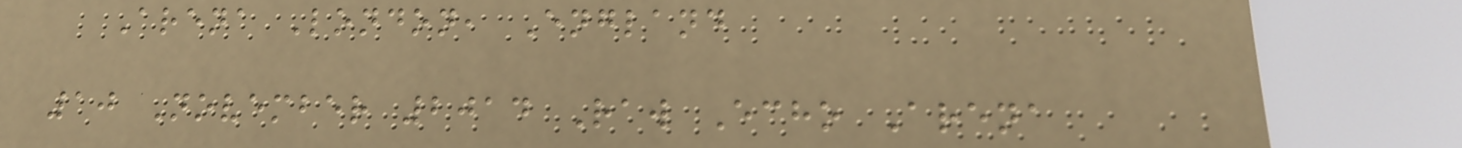Arena London, England
10 November 2014 Raw Echo Arena
